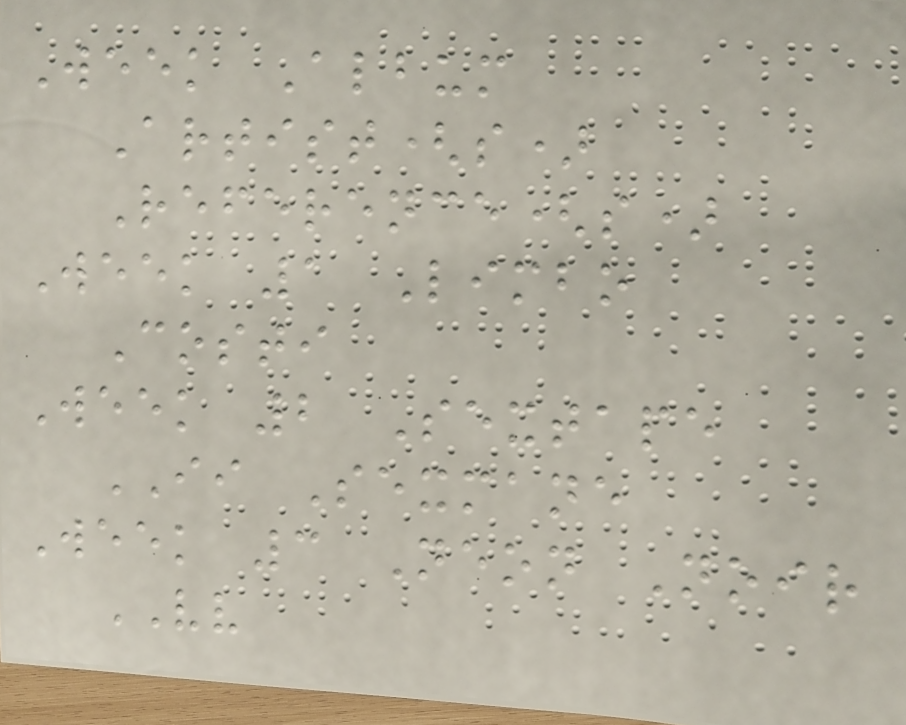Week Album
Artist(s)
Reference(s)
Week 1 Limbo
Costi
Week 2 Sextape
II Sexmane
Week 3 Neon Noir
VV
